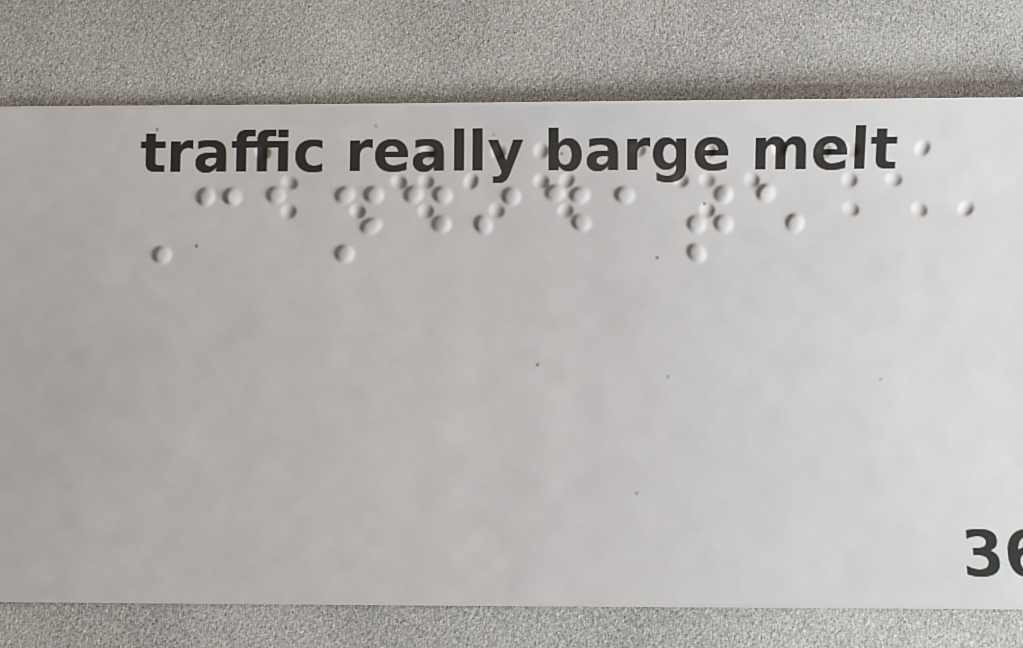Candidate
